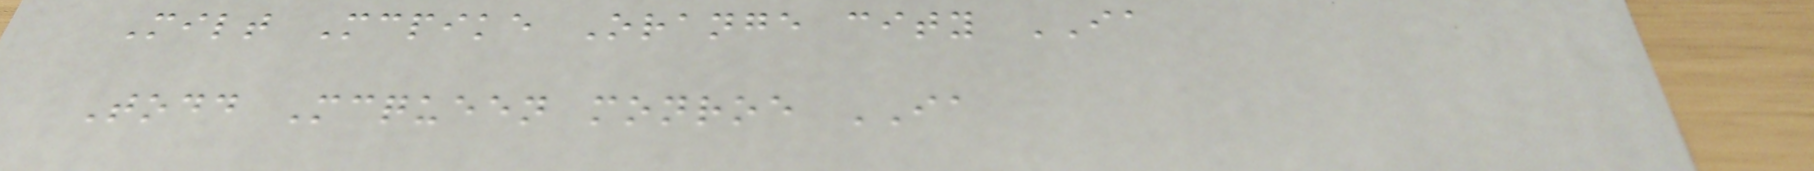Milt Mcpike Orange city IA
Todd Mcqueen monroe IA
